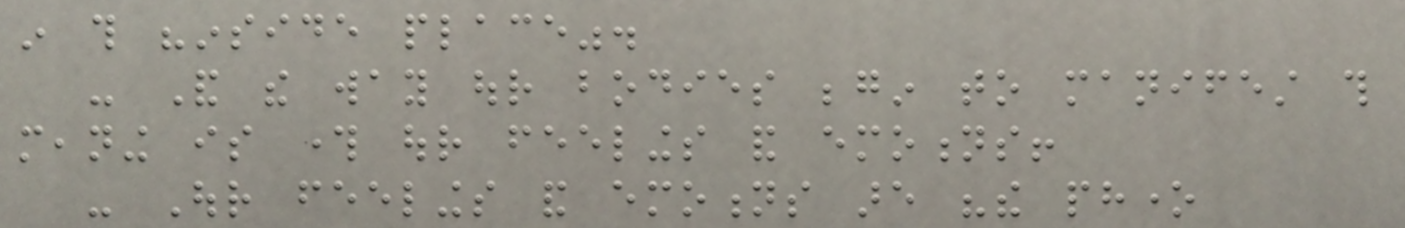in this "inside place".
- And the way our bodies begin to manifest this
meaning is through our feelings and emotions!
- Our feelings and emotions are "the phone
